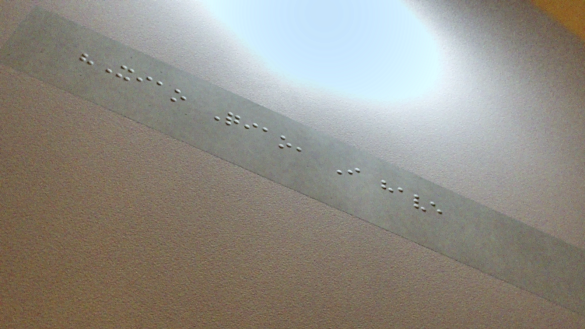"Xiao Qiao, I have
